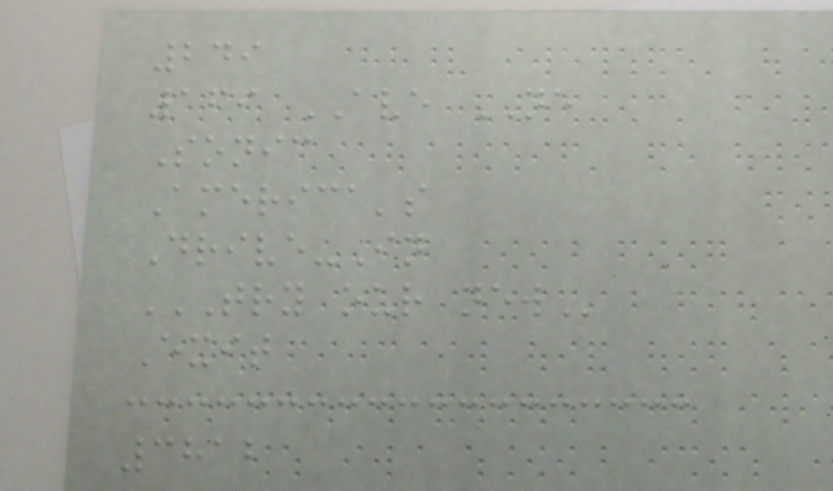249
169 AVE NE
Sonic
America's
Drive-In
TRY OUR NEW
Exit
3812
